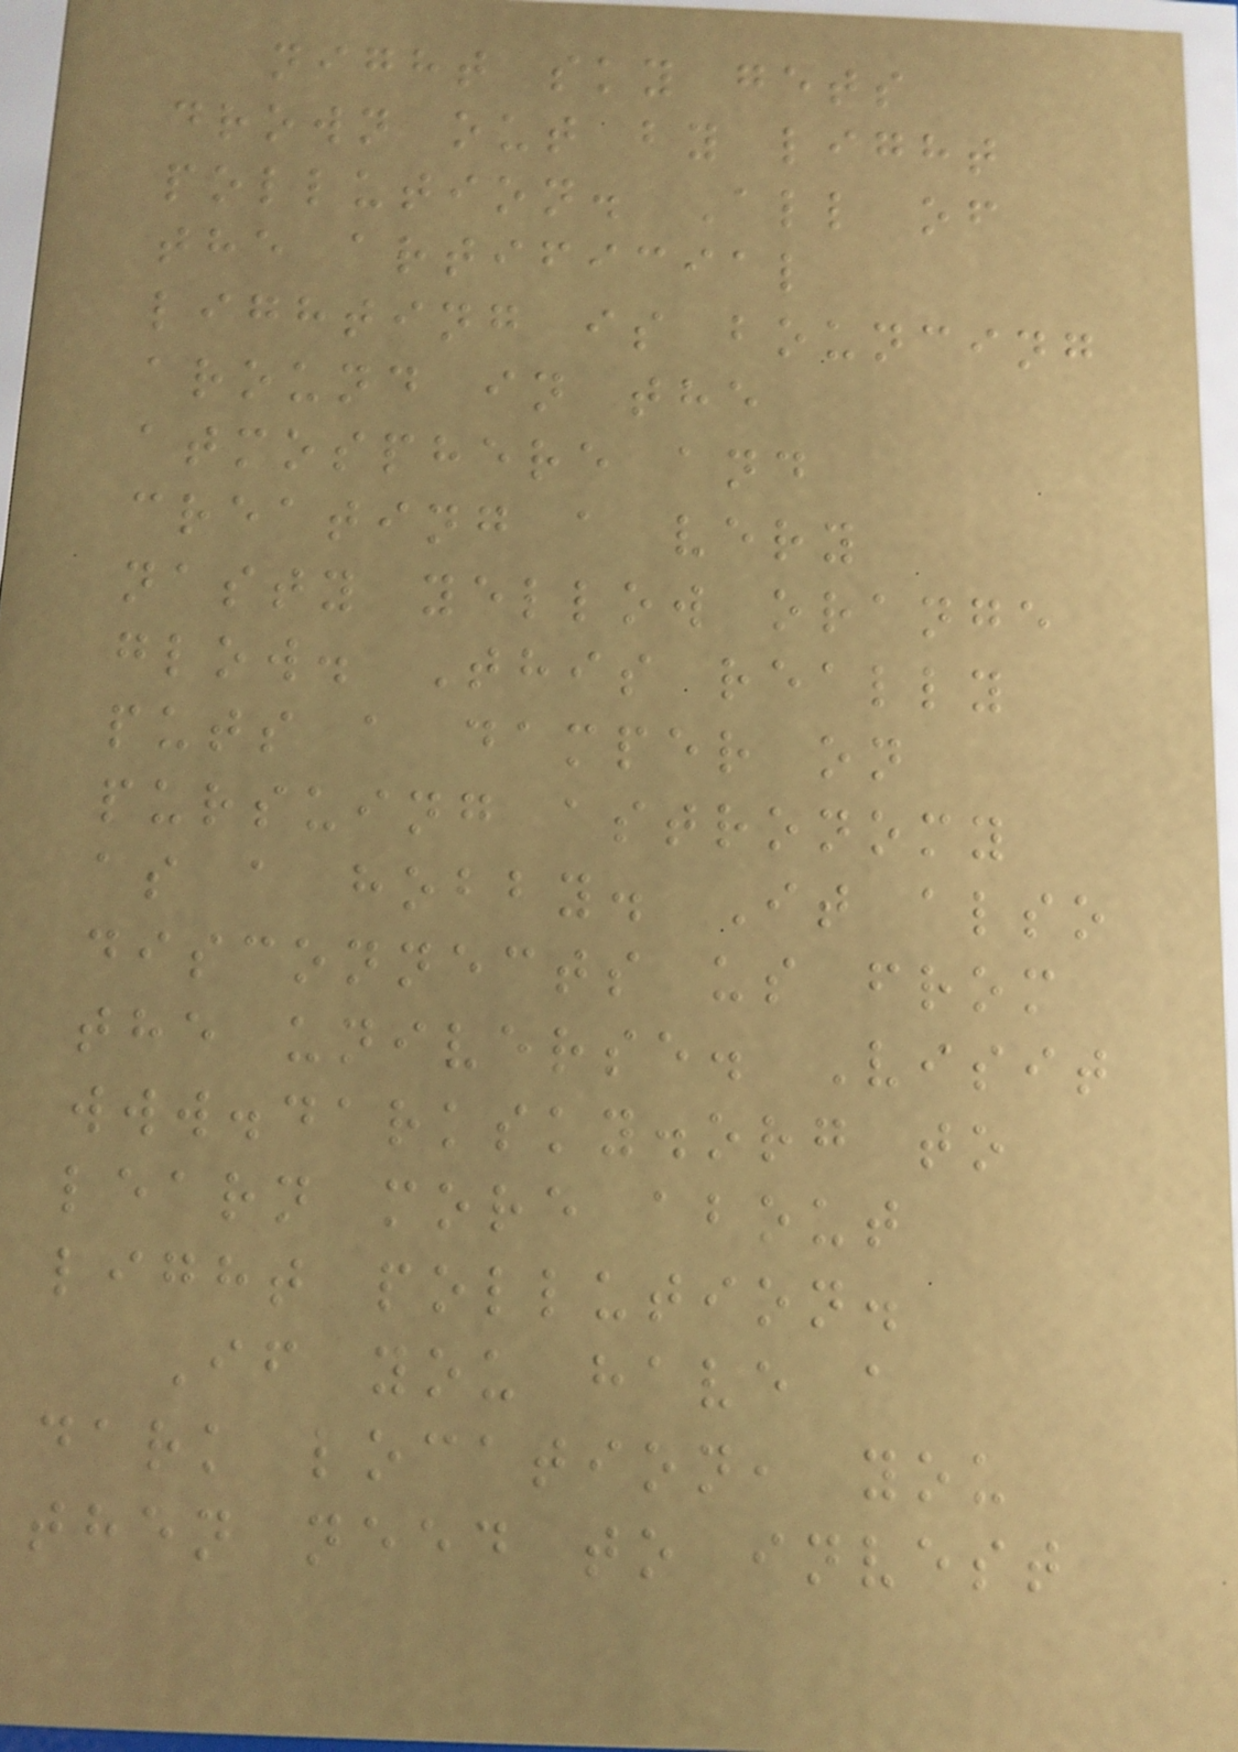night sky gets
drown out by light
pollution. All of
the artificial
lighting is bouncing
around in the
atmosphere and
creating a very
nasty yellow orange
glow. This really
puts a damper on
pursuing astronomy
as a hobby. It also
disconnects us from
the universe. Visit
www.darksky.org to
learn more about
light pollution.
If you have a
dark location, you
then need to invest
